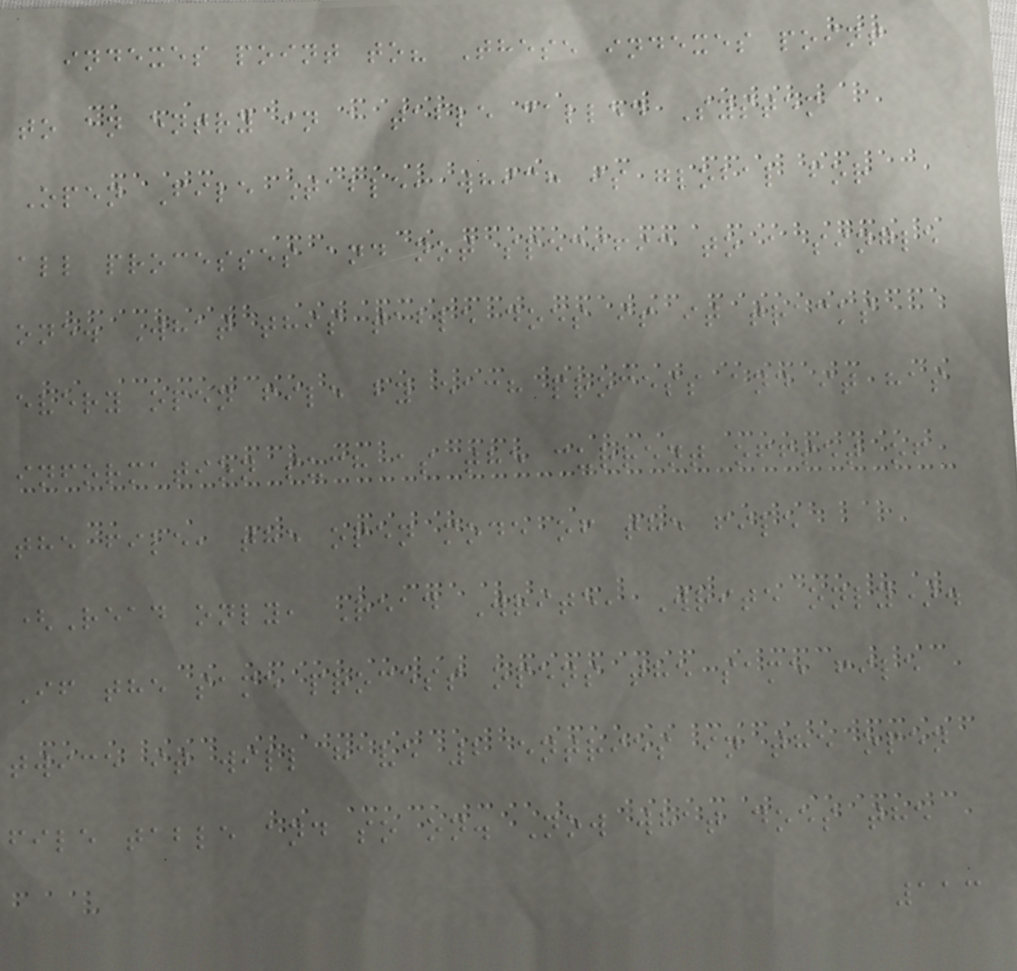indexes point to? These indexes point
to an entry in a table called System
Open File Table, which is global for
all processes and not specific to a single
one. What this table does is it tracks
every open file by each process and it has
information such as the current offset of
the file, the open mode of the file
(Read only, Read Write, Write only).
If the same process opens the same file
twice it will have 2 entries in the open
file table and so on. Now what does the
113
